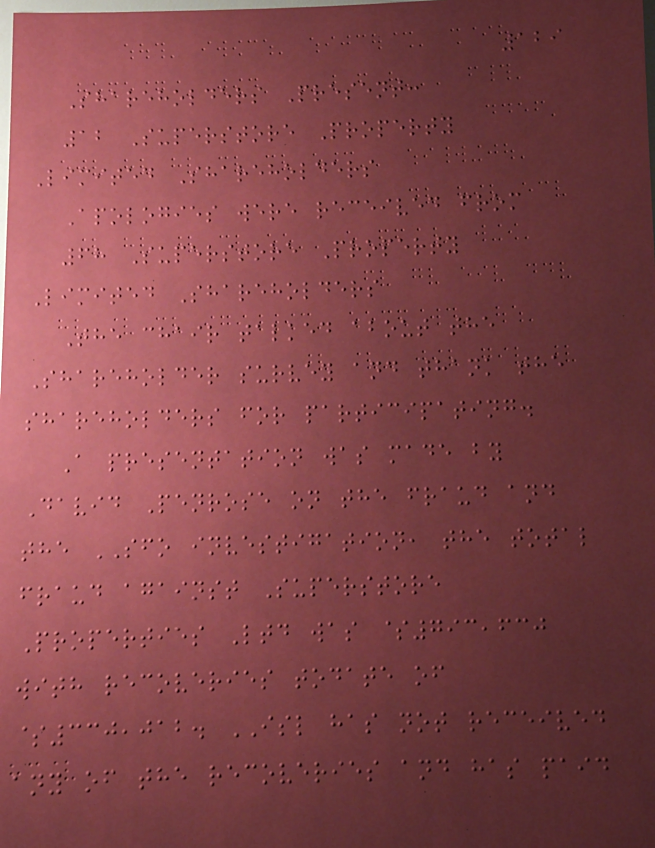129
Shareholders Present:
12 Superstore Property
Limited Shareholders
Apologies were received from
68 Superstore Property
Limited Shareholders
The chair talked about the
Shareholder survey and thank the
shareholders for participating.
A presentation was made by
David Penrose on the fraud and
the SFO investigation, the total
fraud against Superstore
Properties Ltd was $793,630
with recoveries todate of
$330,012. ISL has not received
any of the recoveries and has paid
